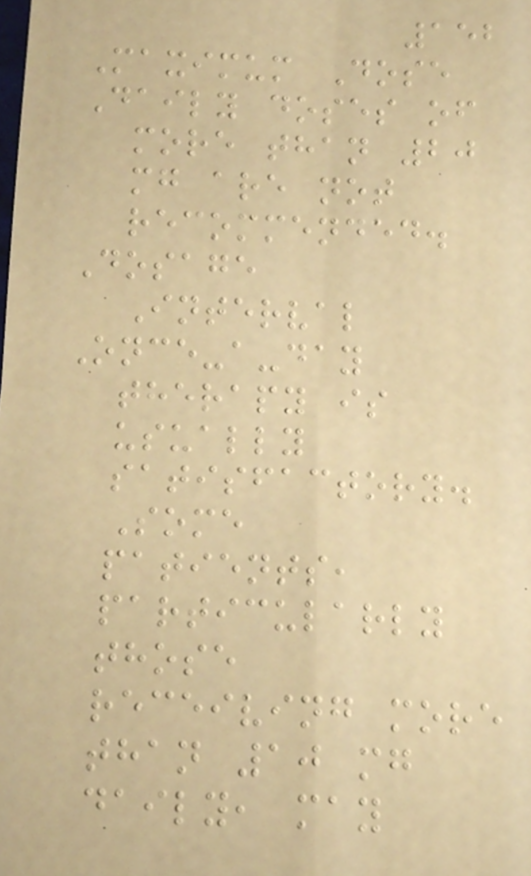152
Maximum Dose
Daily doses of
more than 20
mg are not
recommended.
Dosage
Interval
Once-a-day
therapy is
usually
satisfactory.
Some
patients,
particularly
those
receiving more
than 10 mg
daily, may
